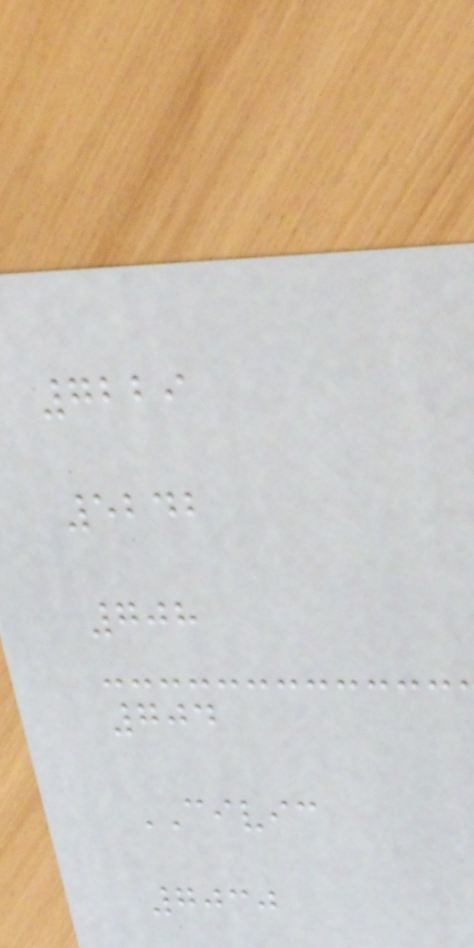7229
5242
708
704
CIVIC
7030
